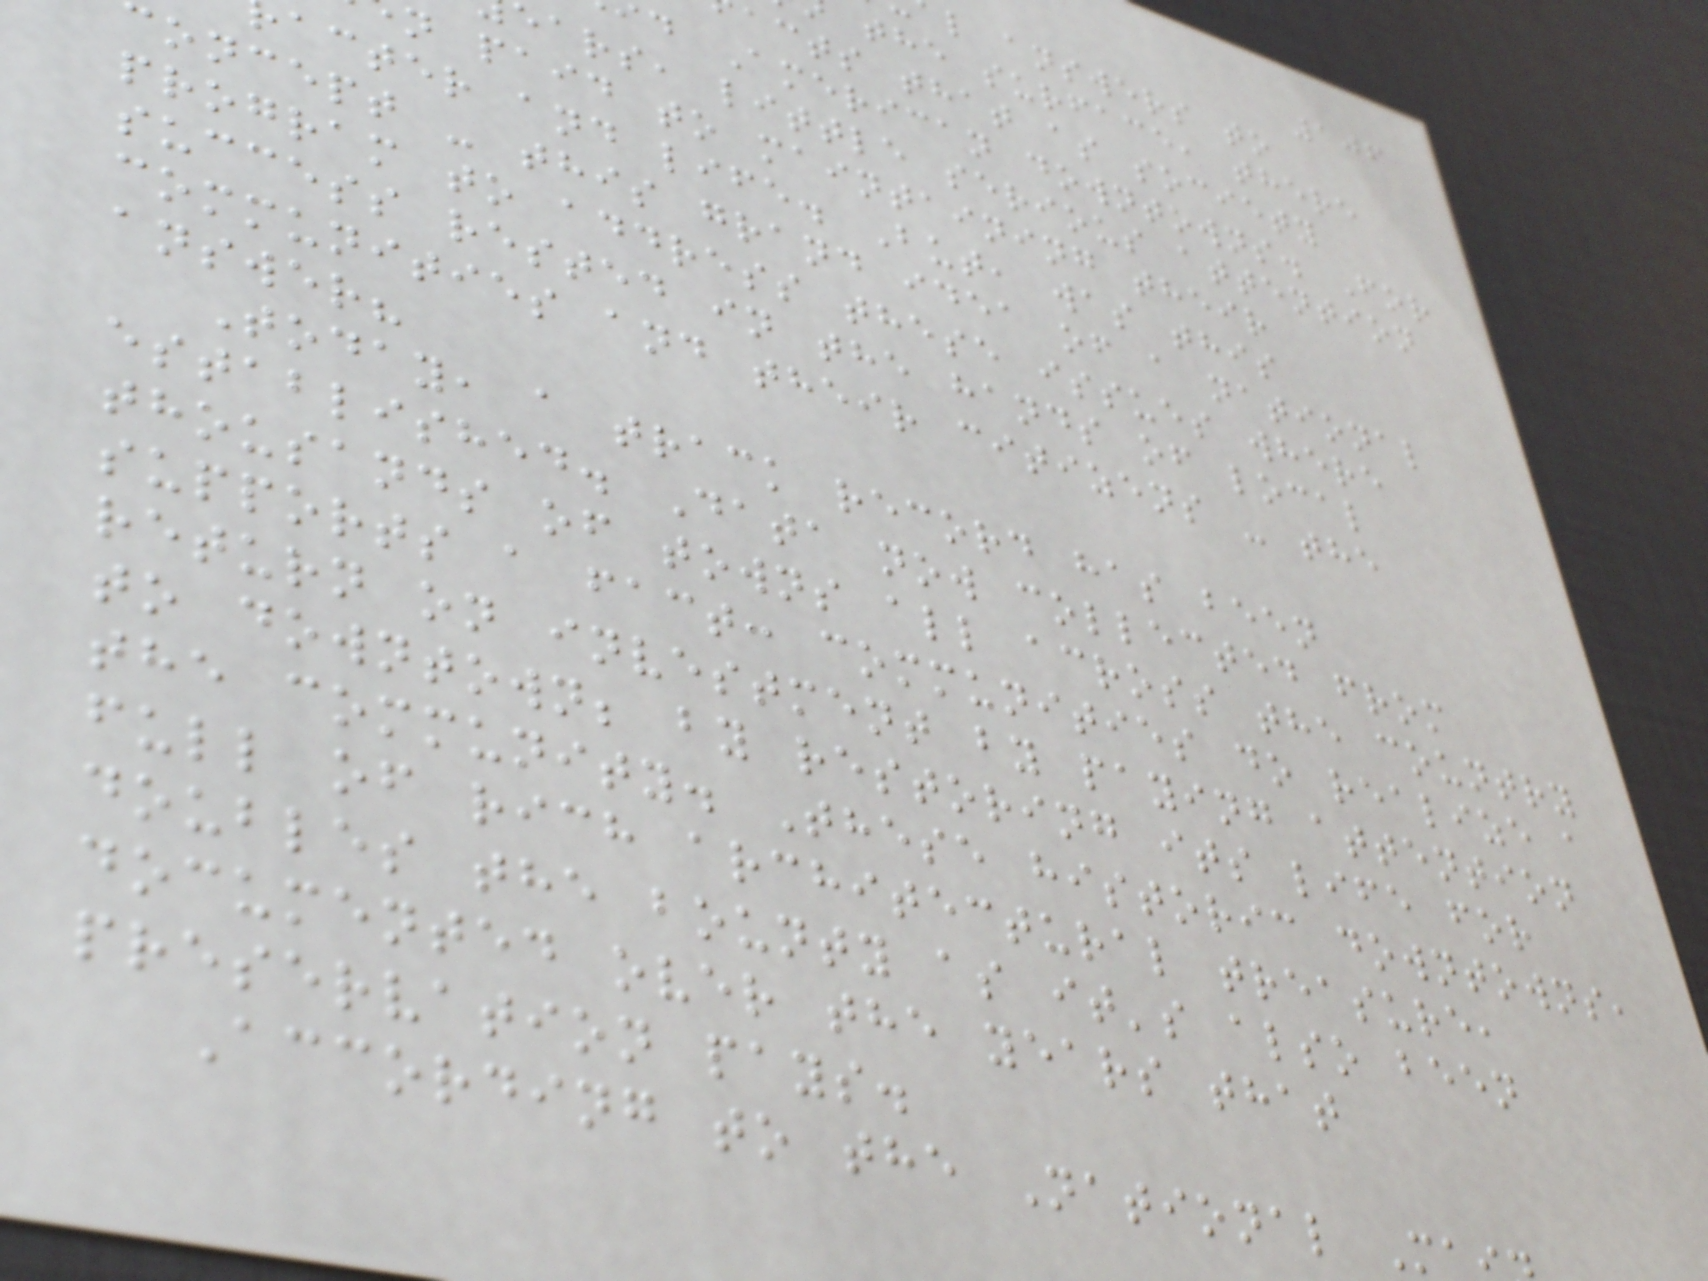106
l answers to
the surface, there
acts that as society
d American downtowns. For
ears, little serious attention
n paid to maintaining their
acter and life. But, was this
oncept - this grand idea of a national
program to address these issues where
success rested in the hands of local
communities and their citizens - the
answer?
Today, a track record has been
established. Data now collected from
thousands of towns all across the country
supports a fact: communities do realize a
return on investment by paying attention
to downtown; by restoring its life for
the community. These historic downtowns,
full of rich architectural treasure,
doubles the bounty as it's also been
documented over the years that
preservation pays.
According to the National M
